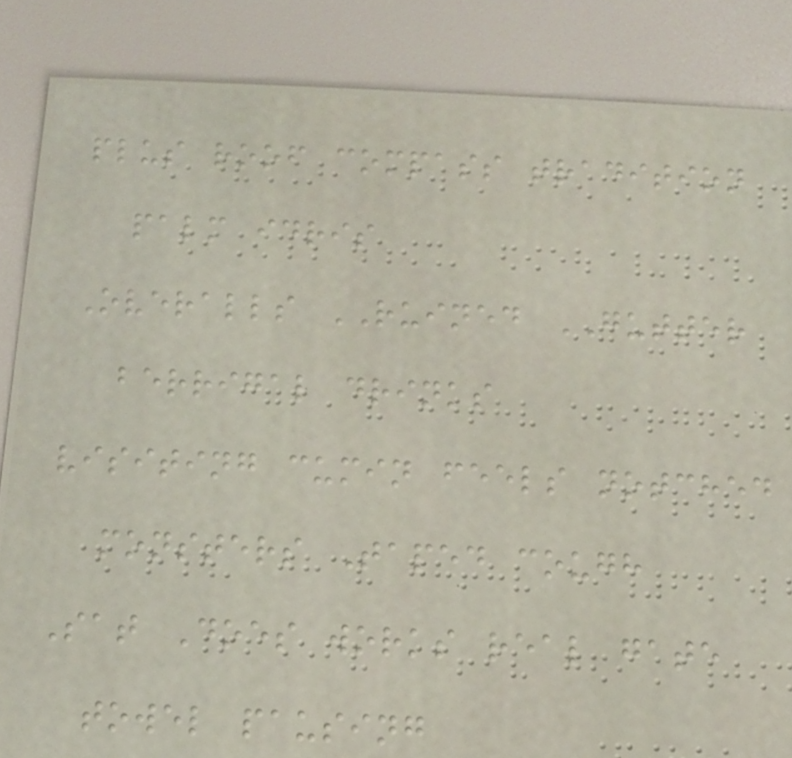plus roof compass tradition
palm idris
Overalls RUINED GUTTER
berrigal drinks
visiting cumin feels notched
monsters Taped cough
Sat Does works real gate
towel pausing
